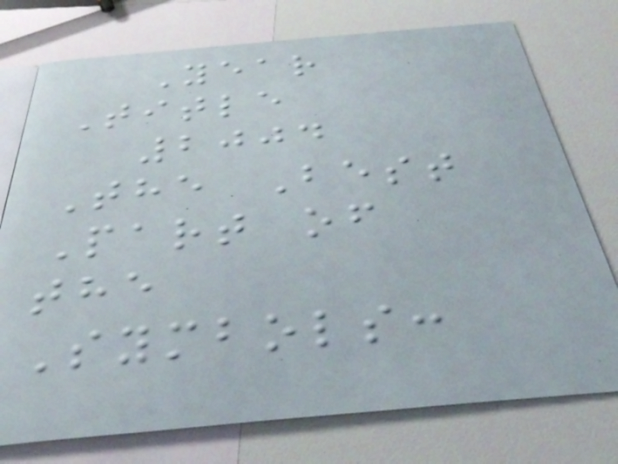Year
Title
2004
The Best
Part of
the
Symbols:
